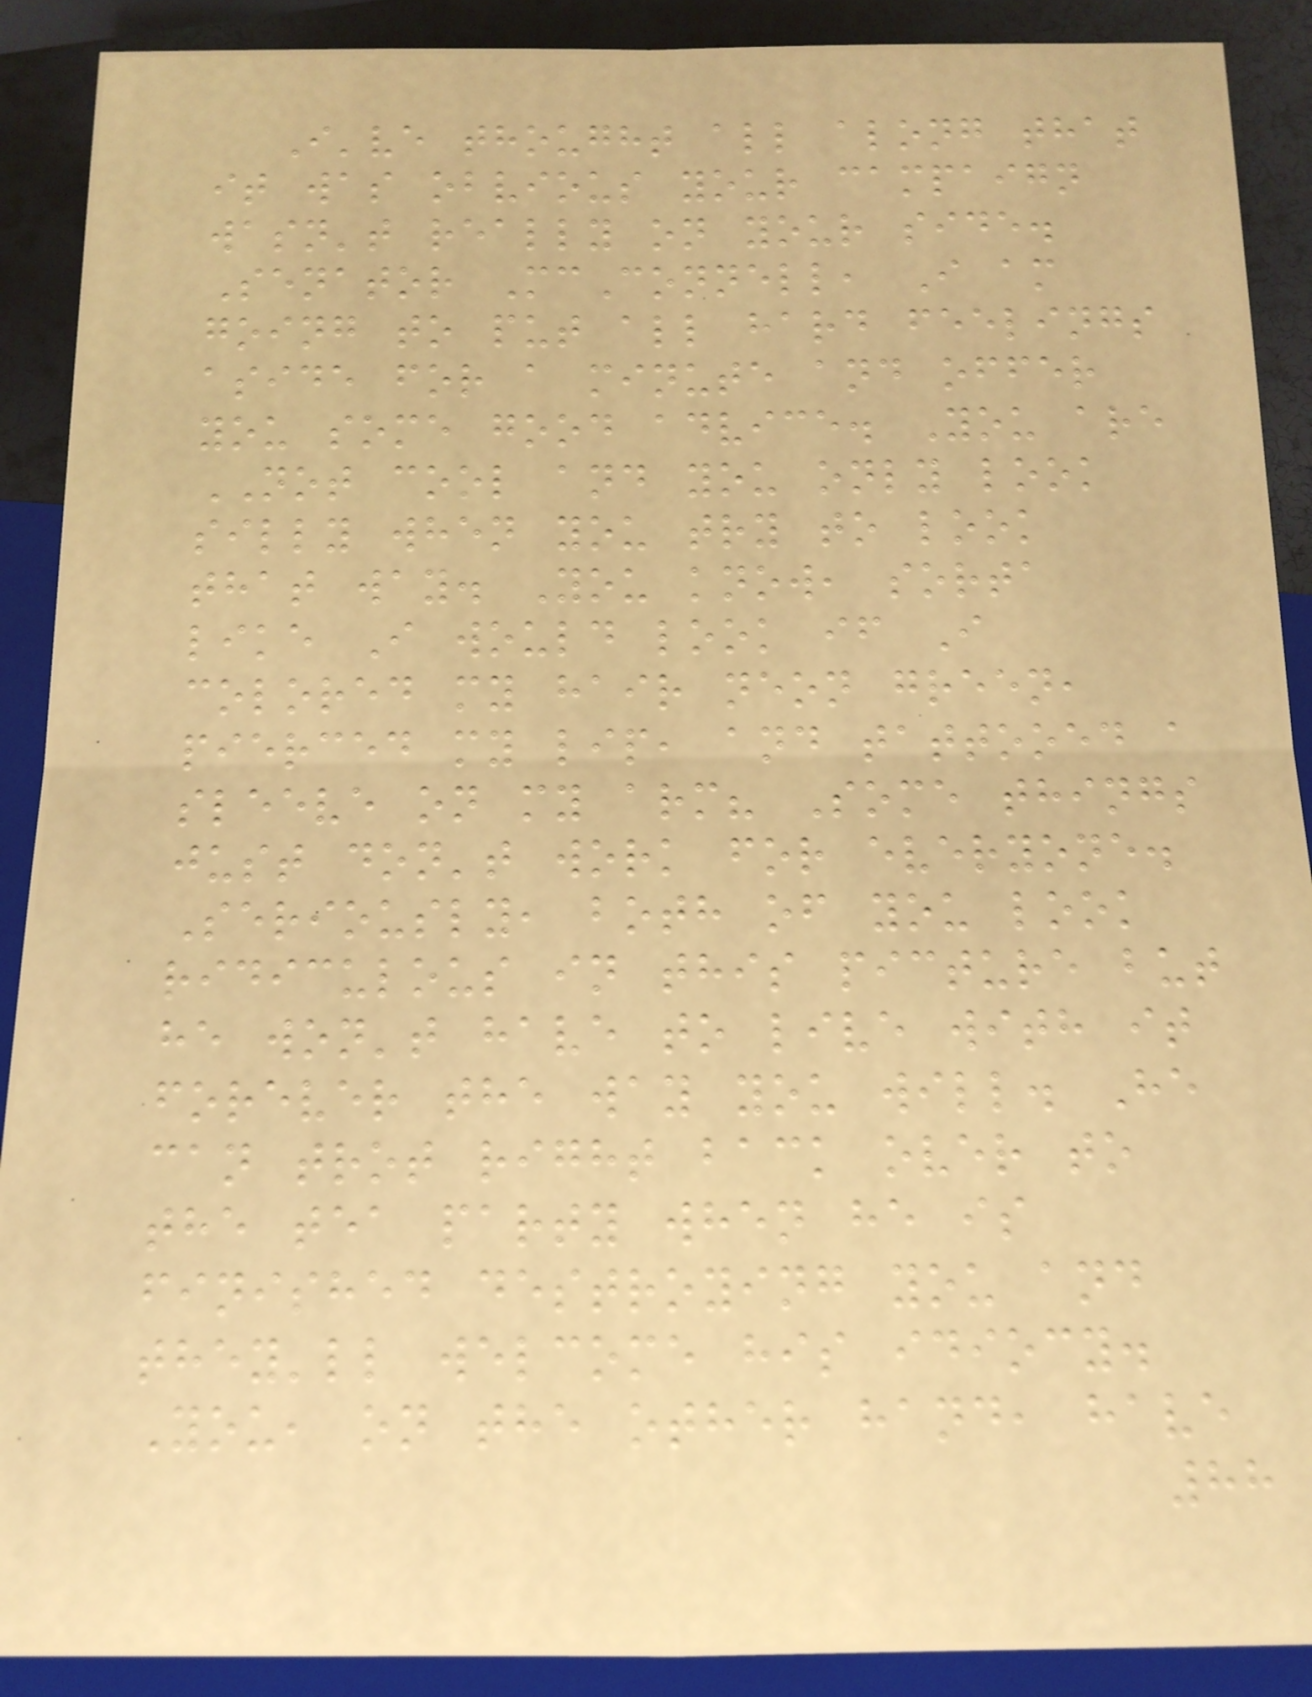I've thought all along that
it was obvious your campaign
wasn't really on your side.
Senator McConnell, I am
going to put all hard feelings
aside for a minute and offer
you some good advice. You are
NOT cool and you only look
silly when you try to look
that way. You know, sorta
like I would look if I
colored my hair neon green,
pierced my lip, and tattooed a
sleeve on my arm? Some things
just don't work for everyone.
Seriously, both of you look
ridiculous in this picture but
he won't have to live with it
forever the way you will. He
can trot right back over to
the tea party when he is
finished destroying you and
they'll welcome his idiocy.
You, on the other hand, have
88
